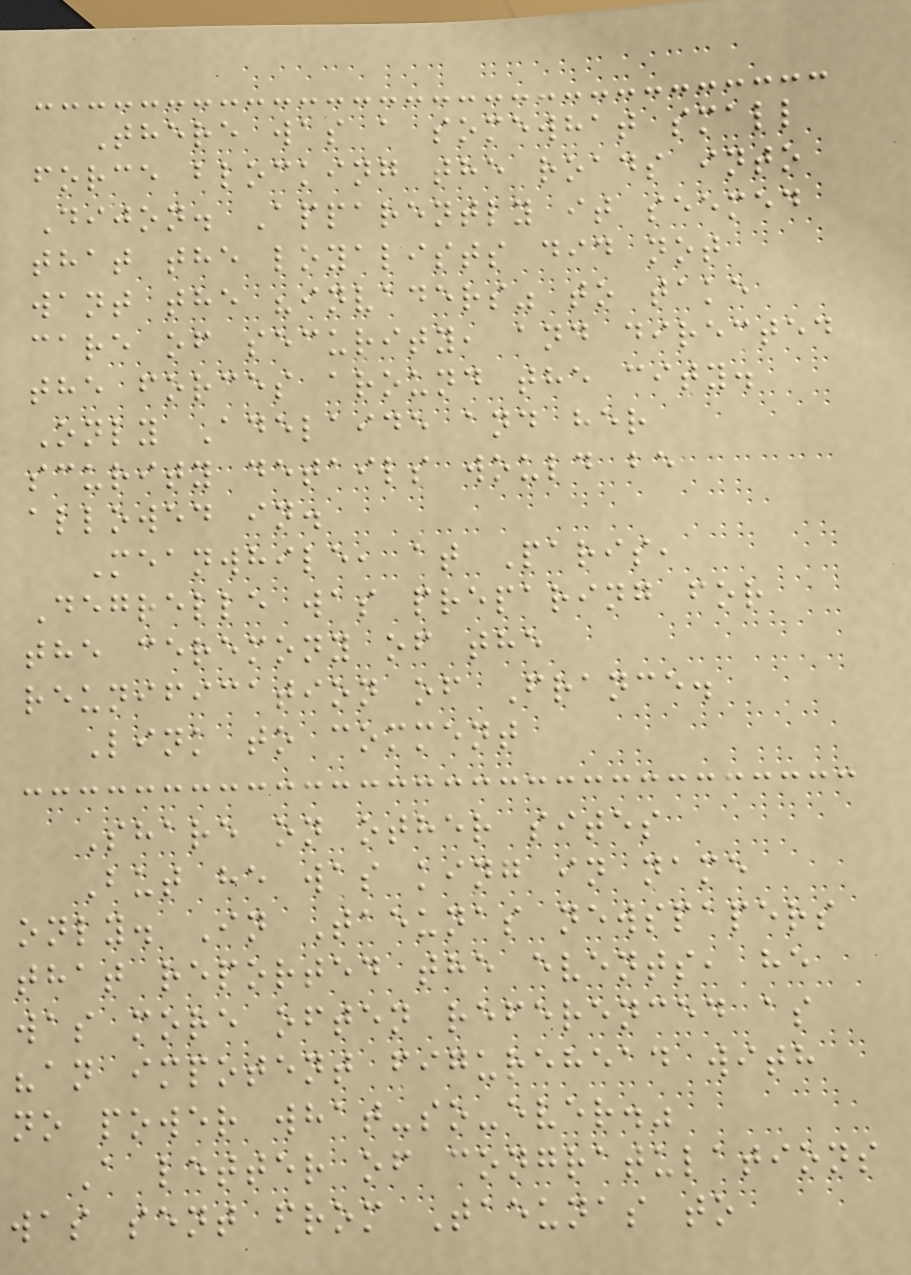There was a somewhat small
force blocking the roads into
Dijon. Apparently it seemed
that the loyalists did not
want the "invaders" to take
care of security, and directed
the forces around the city.
Only Adelaide and her
scurity details would be
allowed in.
Meanwhile, at Paris,
Degrelle was preparing for
the ceremony of the
reunification of France.
Link to comment
Share on other sites
But he was king in name
only. In Taeunas newspapers
that reported the events, he
was more often referenced as
"an impotent figurehead with
no power what-so-ever."
A letter of congratulations
was sent from Taeunas to
